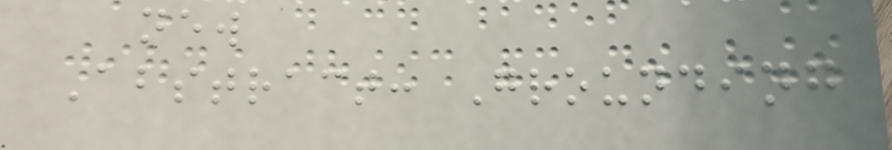new
Abstract: Grounding
